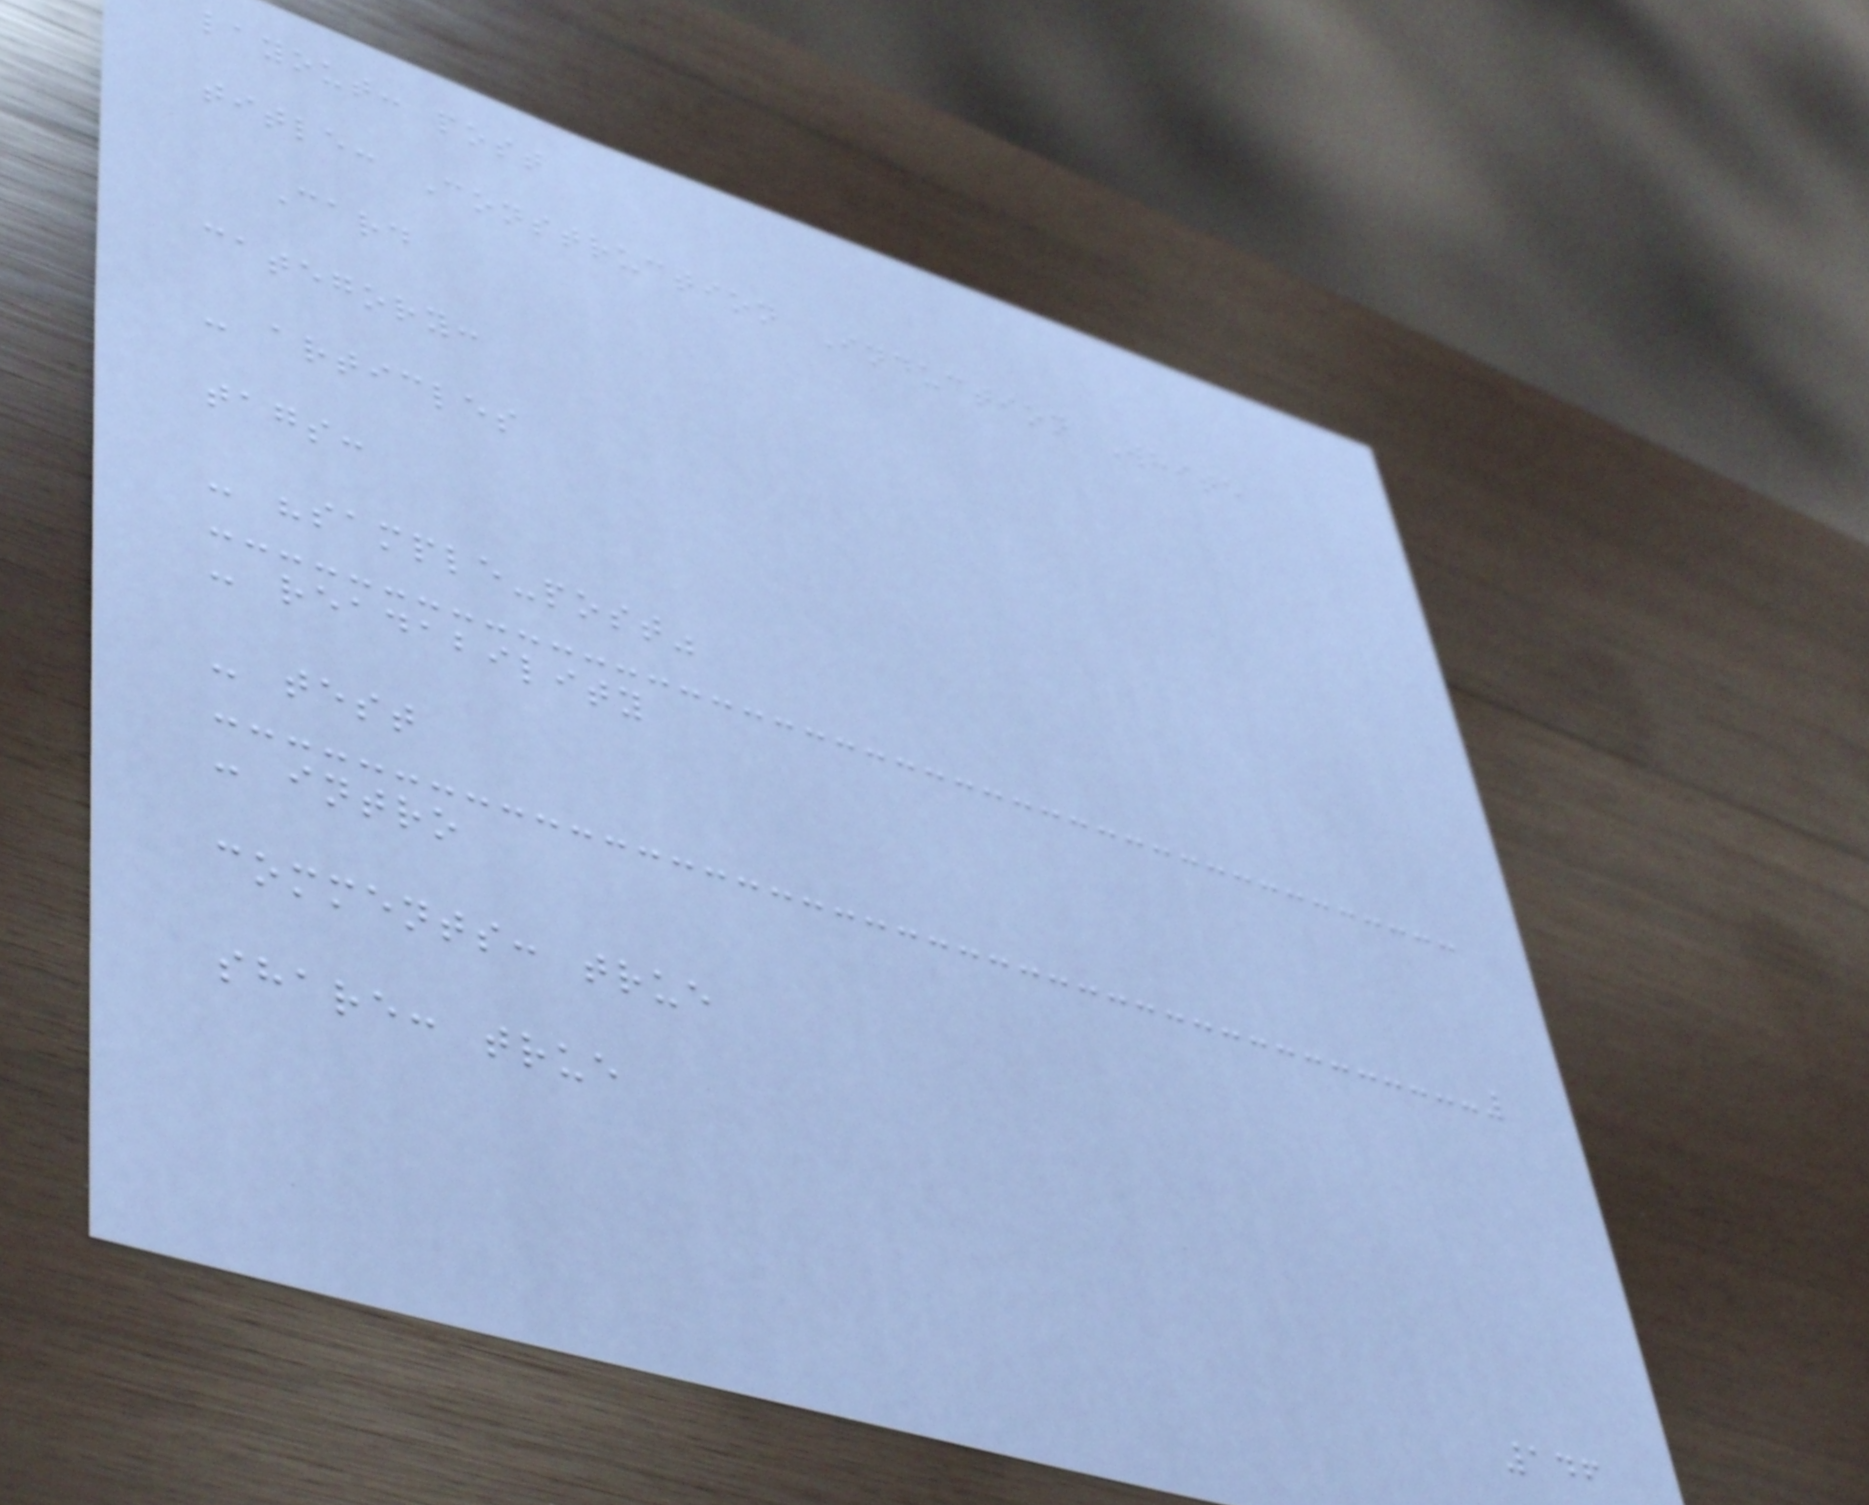layout: post
title: Construction Induction White
Card
category:
- articles
tags:
- "sample-post"
- readability
- test
- intro
comments: true
share: true
146
